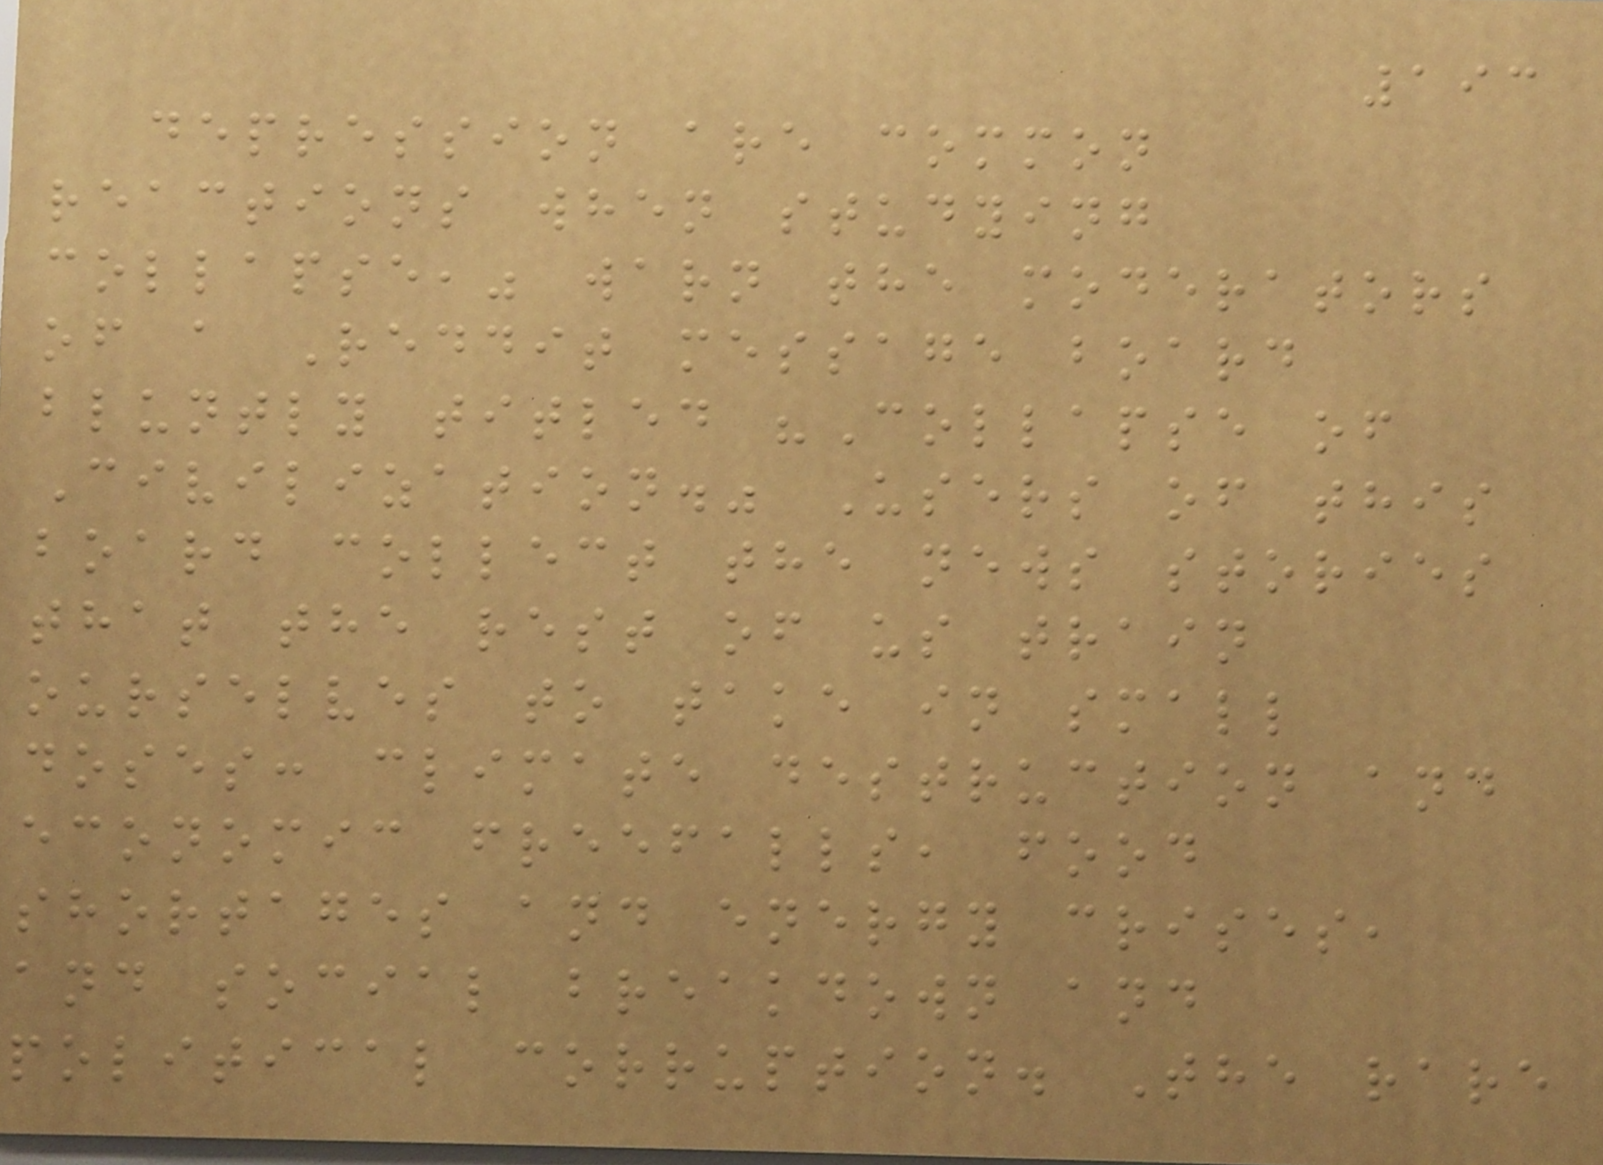193
depression are common
reactions when studying
collapse," warn the moderators
of a Reddit message board
bluntly titled "Collapse of
Civilization." Users of this
board collect the news stories
that the rest of us train
ourselves to take in small
doses: climate destruction and
economic freefalls, food
shortages and energy crises,
and social breakdown and
political corruption. The rare
